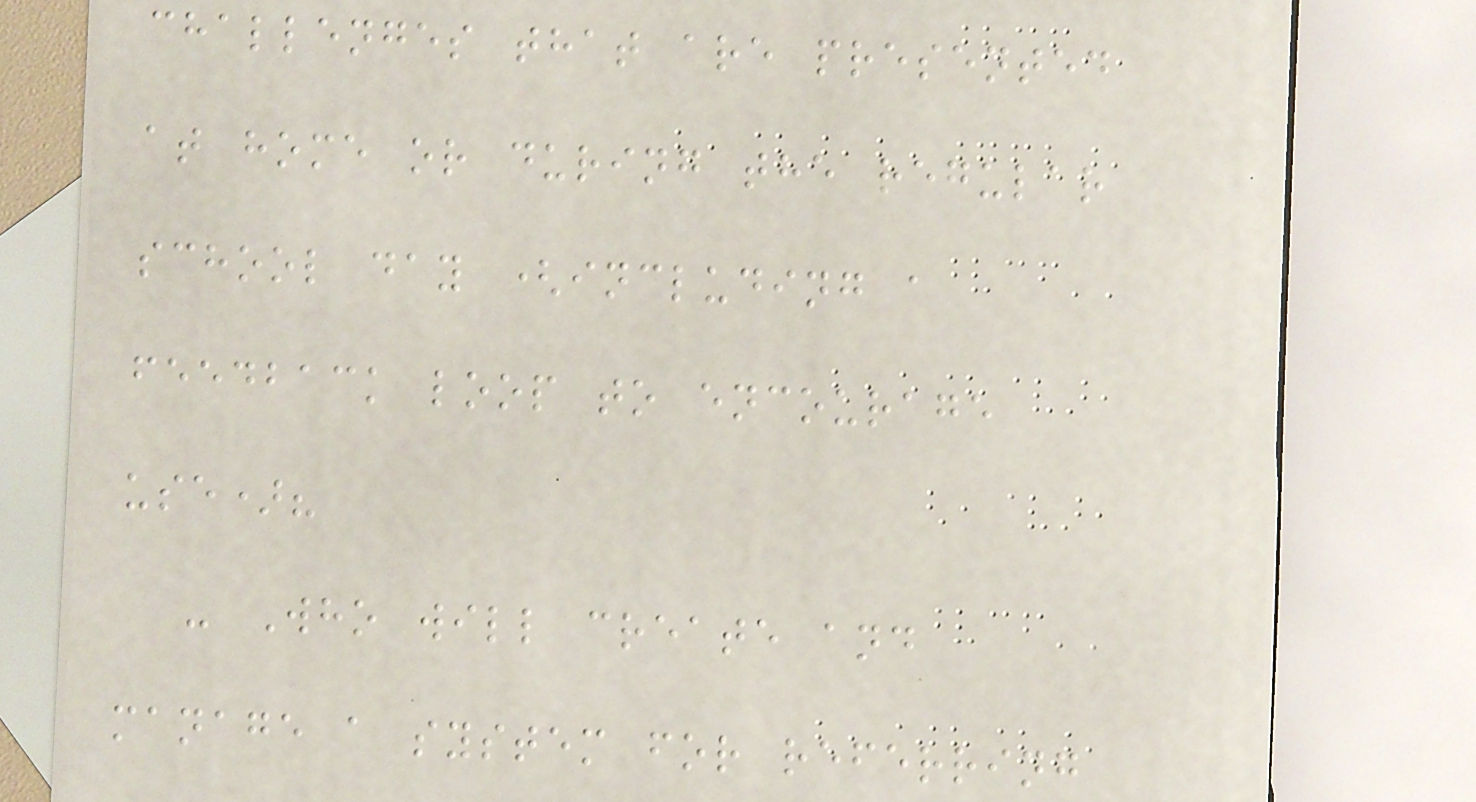challenges that are presented
at home or during the regular
school day (including a
feedback loop to encourage
use)?
- Who will create and
manage a system for referring
